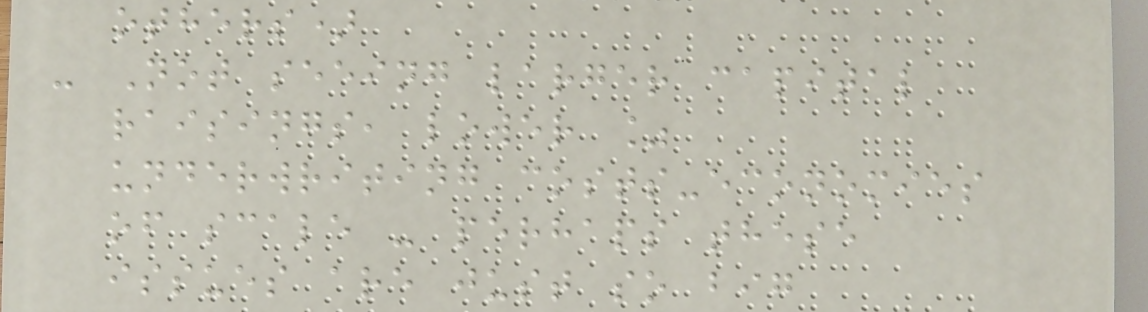others)
- Not seeing larger capital
raisings, lower %
underwriting costs-economies
of scale - perhaps these
issues are just so big
